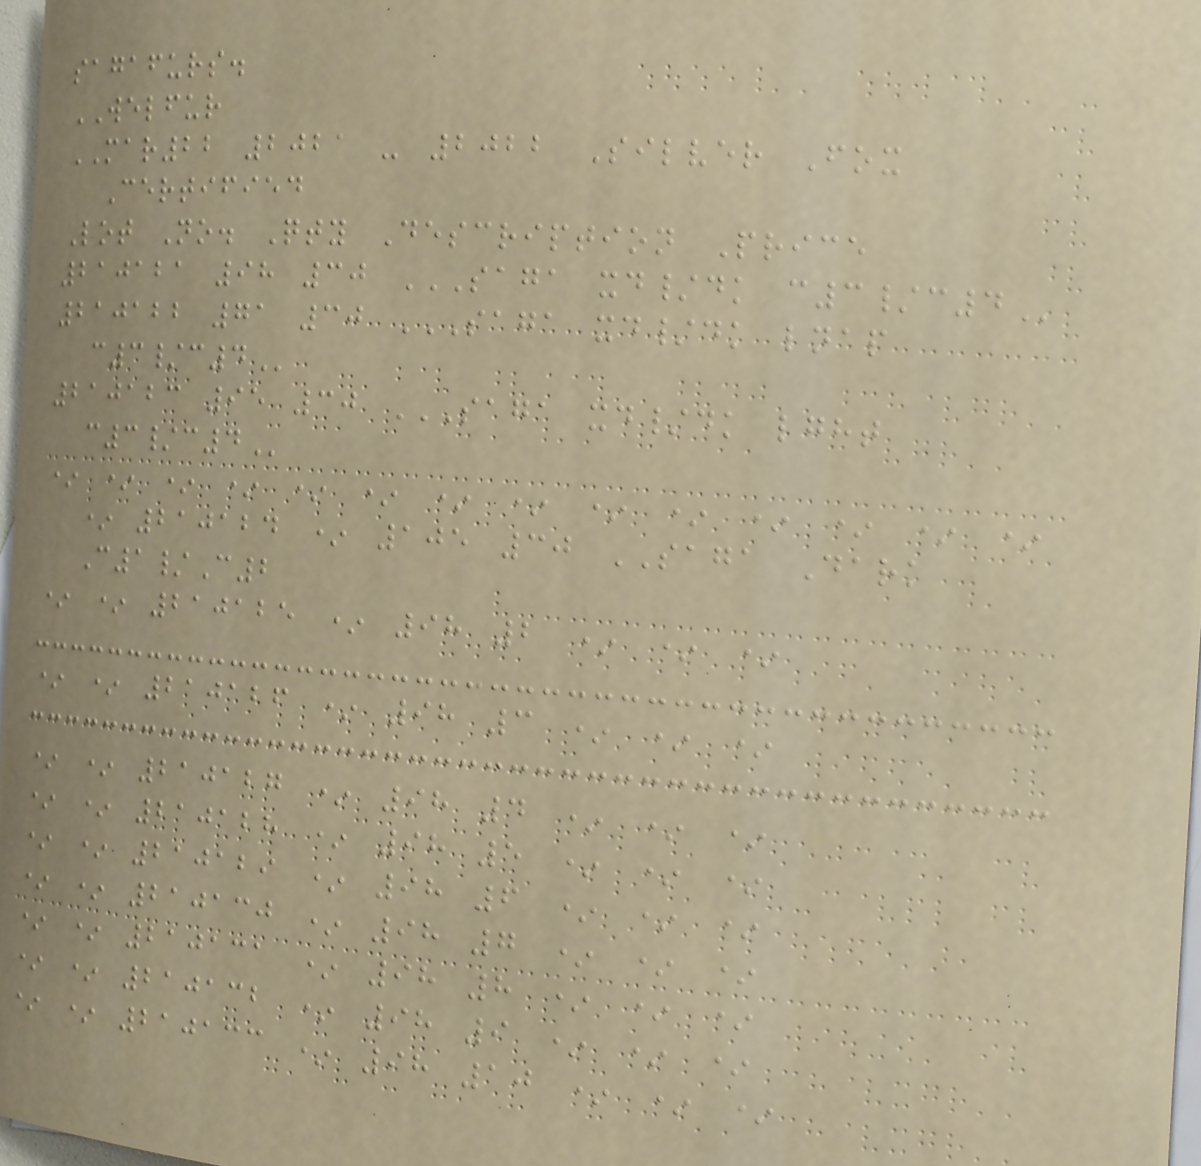sagafurs.
WELFUR
MAR22 2021 - 2022 Silver Fox
Certified
Lot No. Qty Description Price
210121 98 30 SAGA XD/DK C3/C4
210122 71 30 SAGA XD/DK LNAP
C3/C4
210123 95 30 SAGA XD/DK LGHT
C3/C4
* * * * * * * * * * * * * *
* 210124 * 105 30 SAGA Dark
C1/C2
* * 210125 * 98 2 * * *
* * 210126 * 98 3 * * *
* * 210127 * 98 4 * * *
* * 210128 * 98 5 * * *
* * 210129 * 98 6 * * *
* * 210130 * 98 7 * * *
* * 210131 * 98 8 * * *
* * 210132 * 98 9 * * *
* * 210133 * 98 10 * * *
